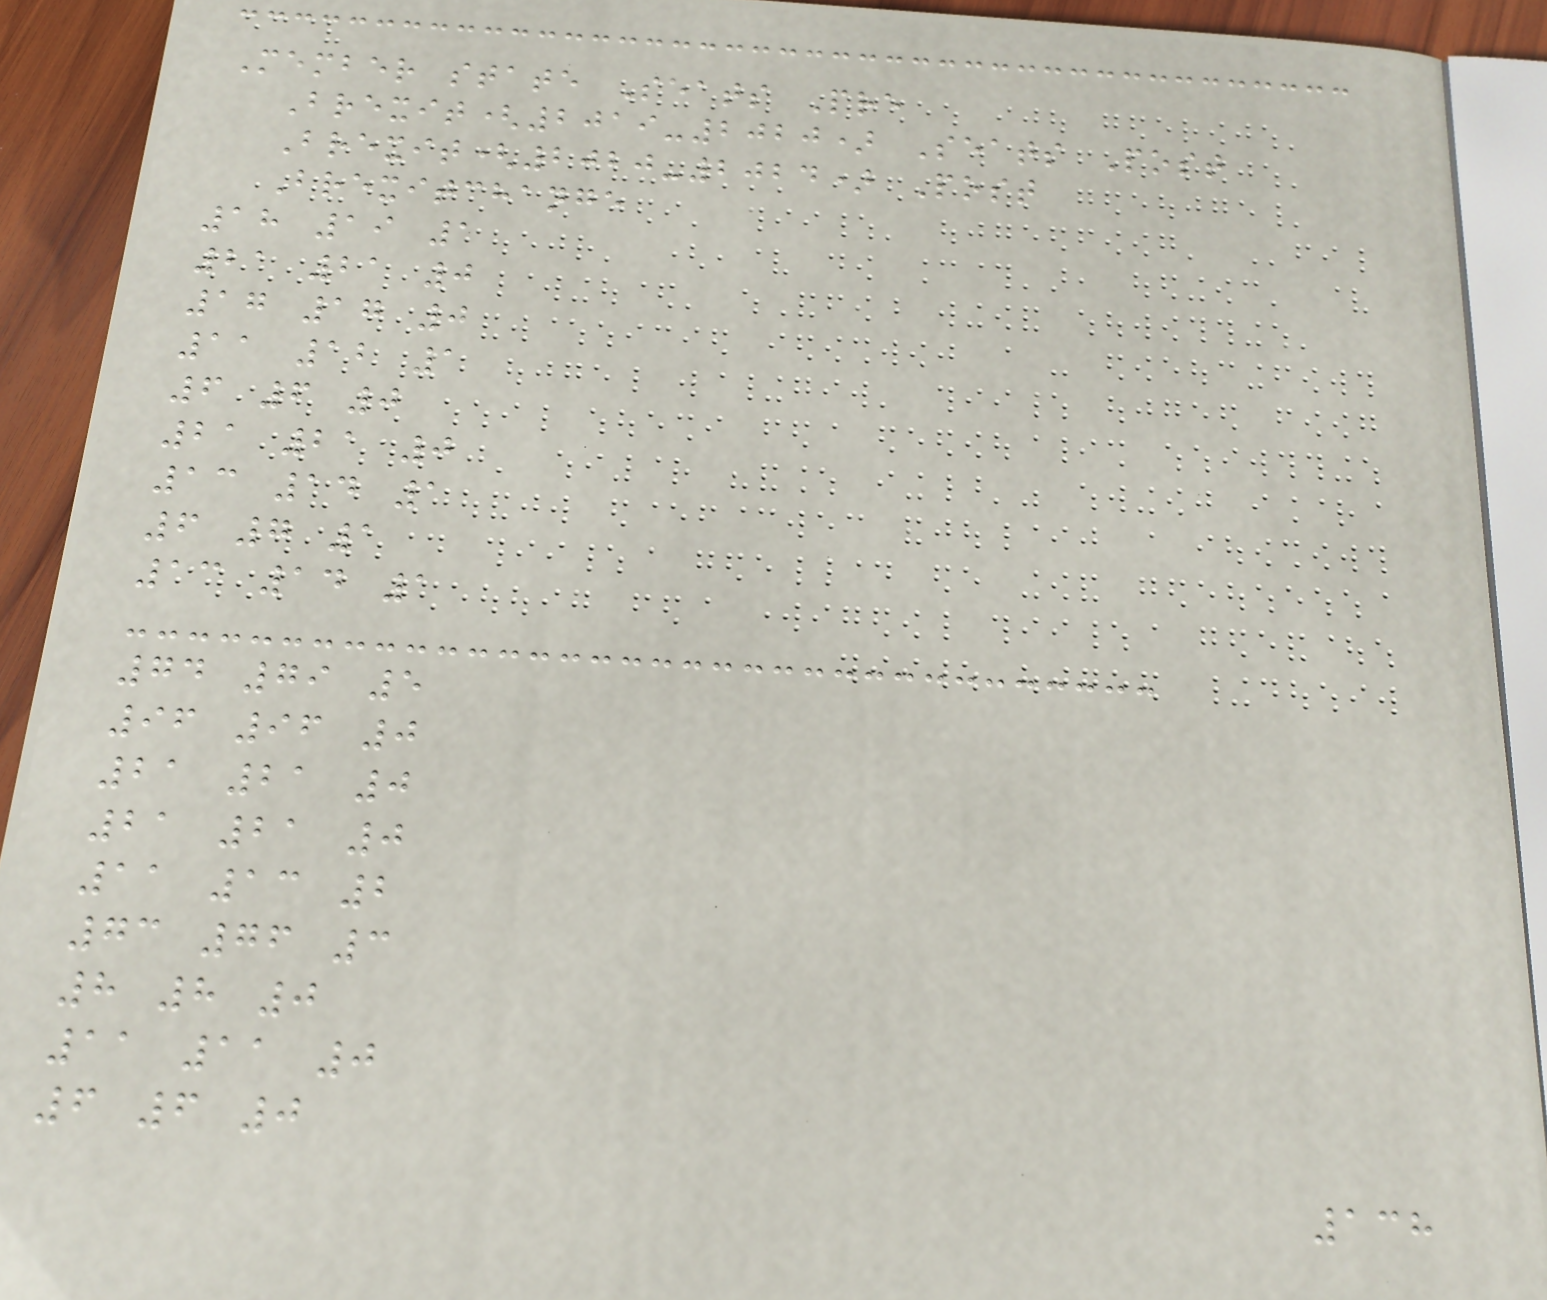Member state Seats Pre
Brexit(2019-2020) Seats Post
Brexit(2020-2024) Post
Brexitchange
18 19 1
21 21 0
17 17 0
11 12 1
6 6 0
21 21 0
13 14 1
6 7 1
13 14 1
74 79 5
96 96 0
21 21 0
21 21 0
11 13 2
73 76 3
8 8 0
11 11 0
6 6 0
138
